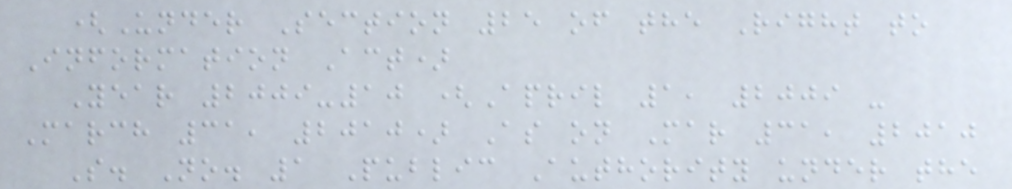(Under Section 25 of the Right to
Information Act)
Year 2009-10 (April 1, 2009 -
March 31, 2010) As on Mar 31, 2010
S. No. 1 Public Authority under the
